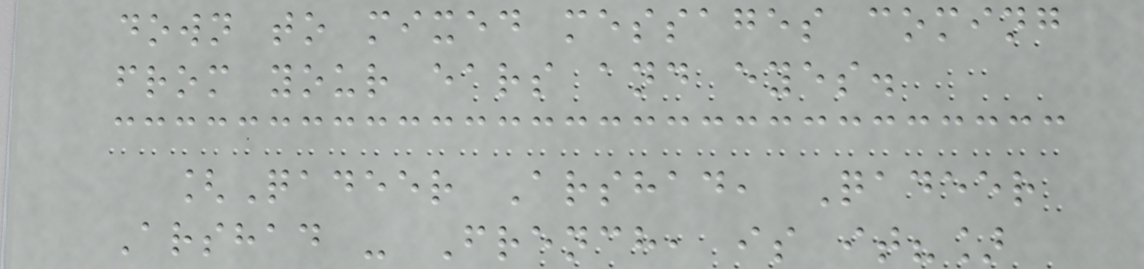down to mixed messages coming
from your ears and eyes.
[Qadeer Arshad, Qadeer
Arshad - French, is it?]
